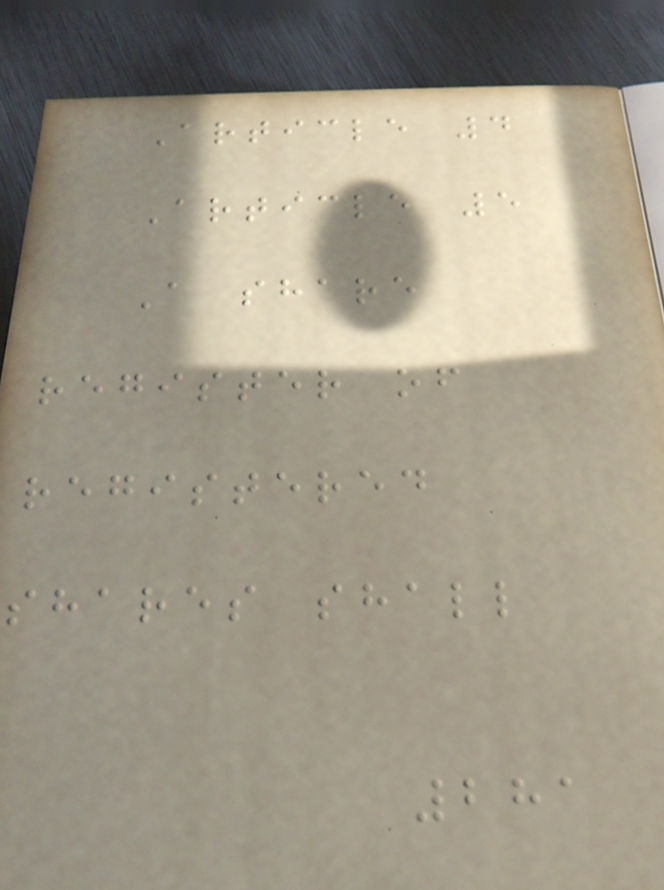Article 4
Article 5
A share
register of
registered
shares shall
281
